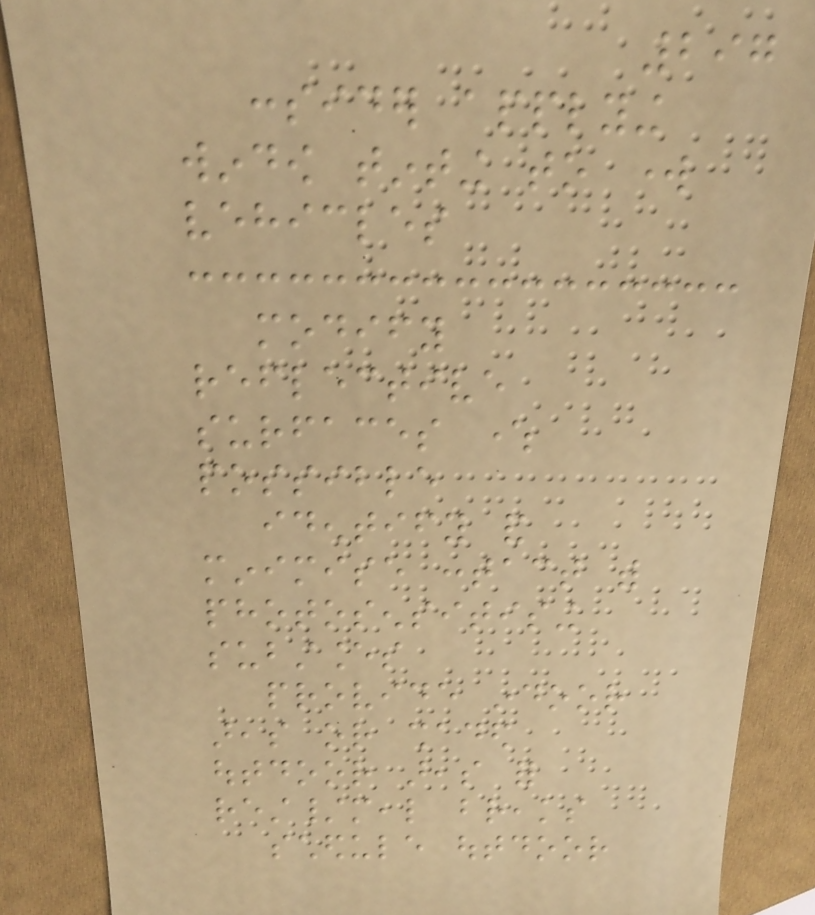297
consider applying
window tinting to work
vehicles
modify
reflective
surfaces where
possible
identify and
minimise contact with
photosensitising
substances
provide indoor
areas or shaded
outdoor areas for
rest/meal breaks
schedule outdoor
